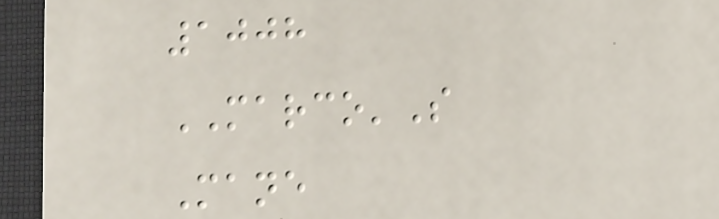1008
MARCO'S
Mane
